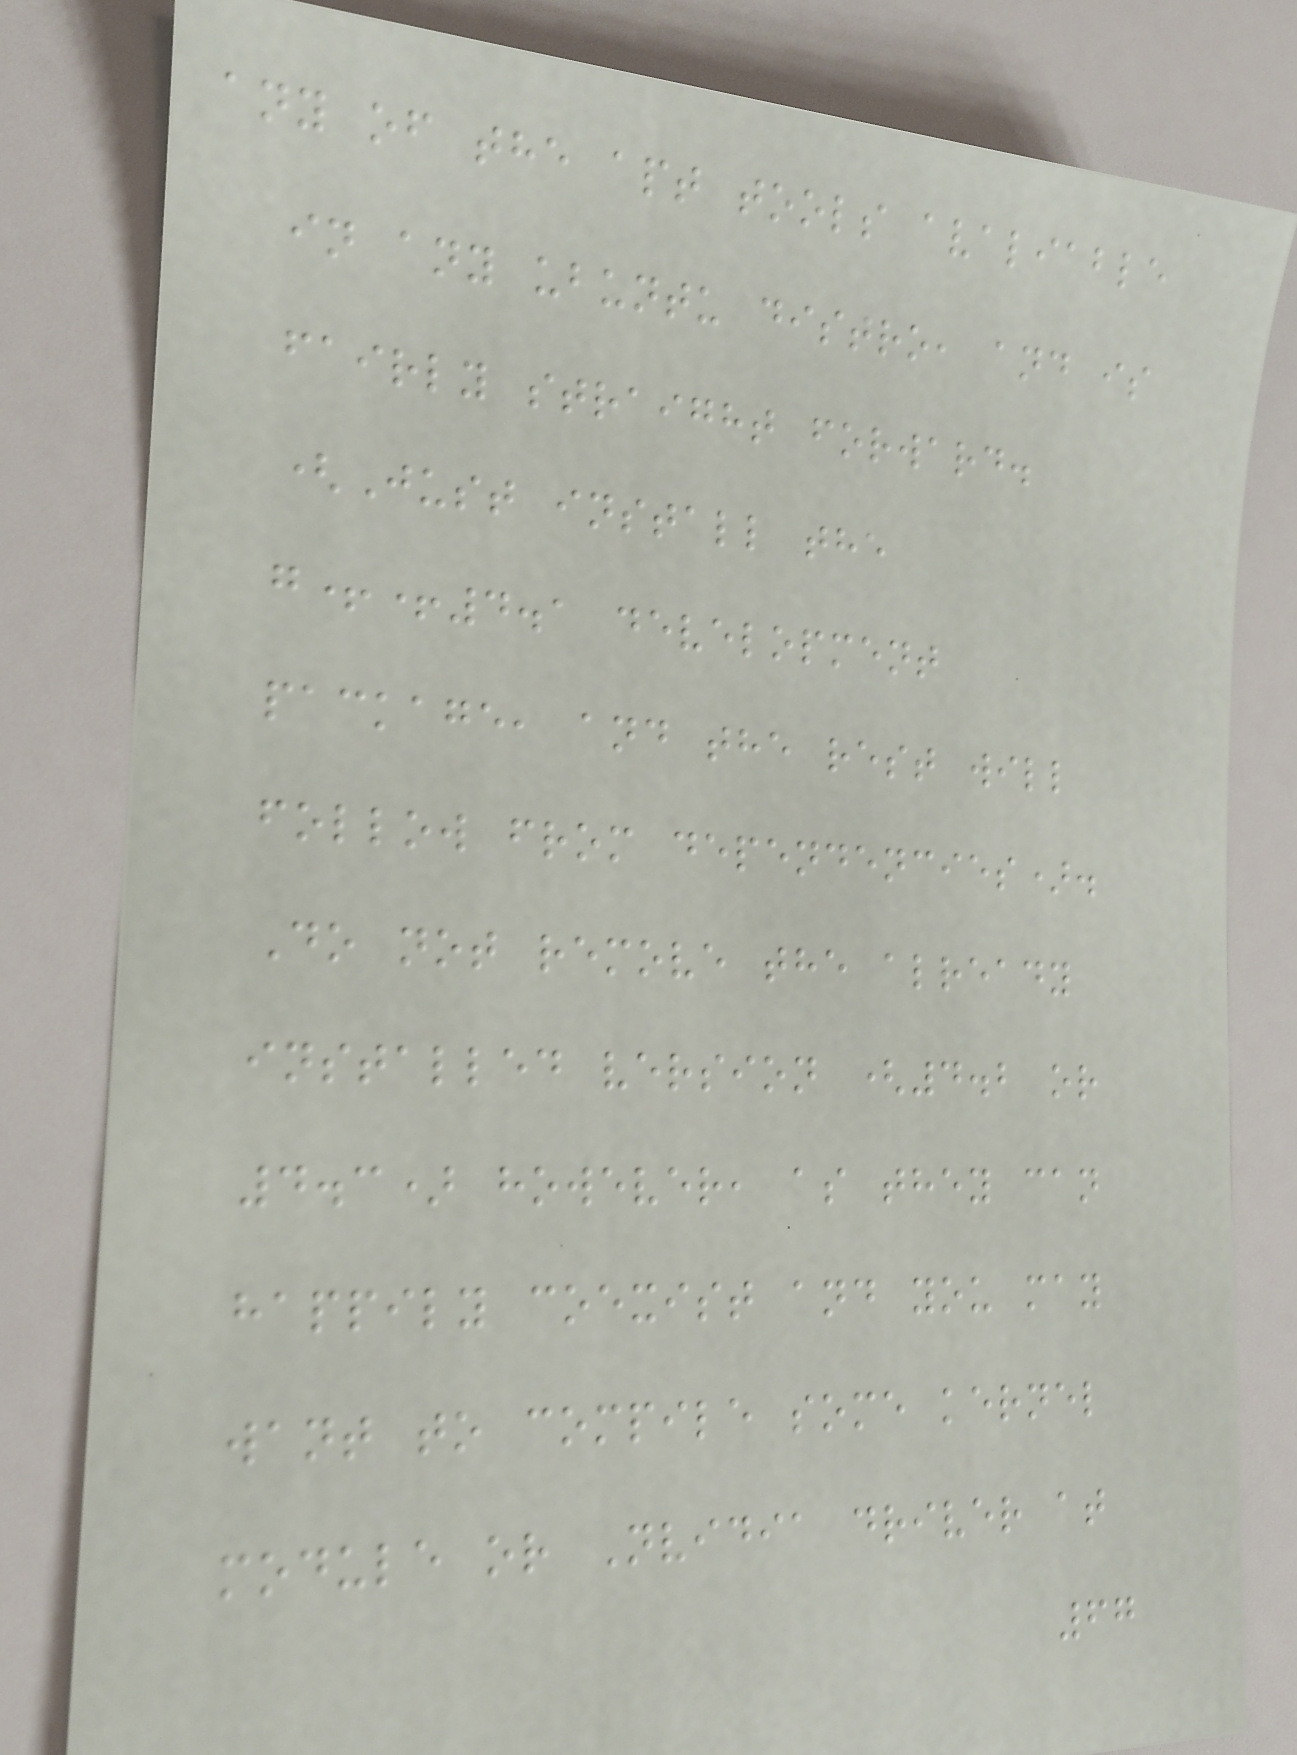any of the apt tools avaliable
in any ubuntu distro, and is
fairly straight forward.
(Just install the
g++4.1 development
package, and the rest will
follow from dependencies).
Do not remove the already
installed version (4.2 or
4.3) however, as they can
happily coexist and you may
want to compile some kernel
module or Nvidia driver at
67
